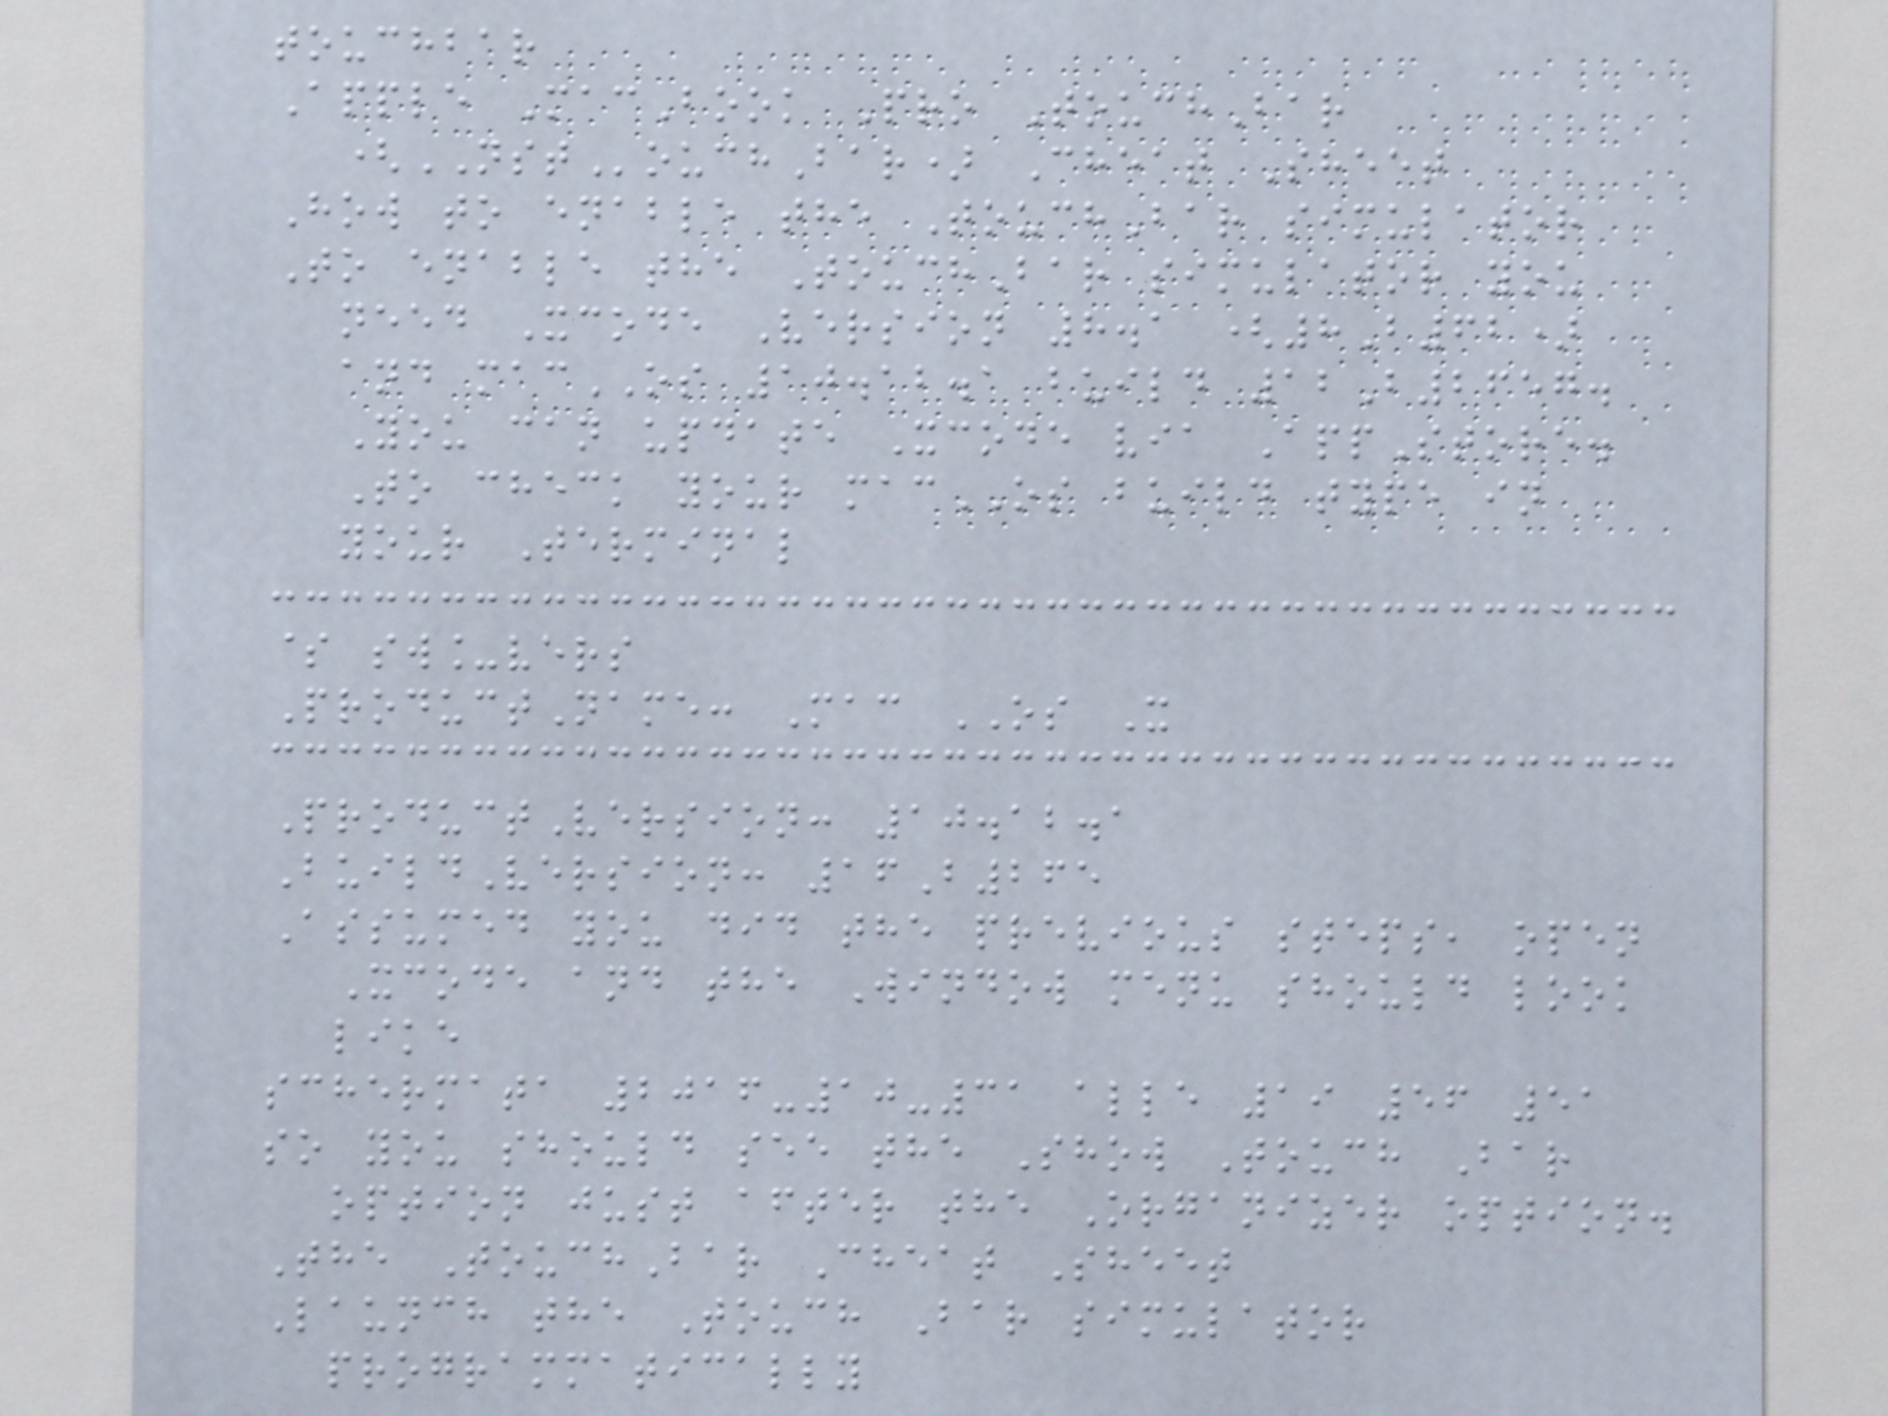touchbar
Apple MacBook Pro TouchBar
(NSTouchBar) Cheat Sheet
How to enable the TouchBar simulator
To enable the TouchBar simulator you
need Xcode Version 8.1 (8B62)
and macOS 10.12.1 build 12B2657.
You can update Xcode via AppStore.
To check your macOS build type in
your Terminal
$ sw_vers
ProductName: Mac OS X
ProductVersion: 10.12.1
BuildVersion: 16B265
Assumed you did the previous steps, open
Xcode and the Window menu should look
like
schermata 2016-10-31 alle 19 56 51
so you should see the Show Touch Bar
option just after the Organizer option.
The TouchBar Cheat Sheet
Launch the Touch Bar simulator
programmatically
